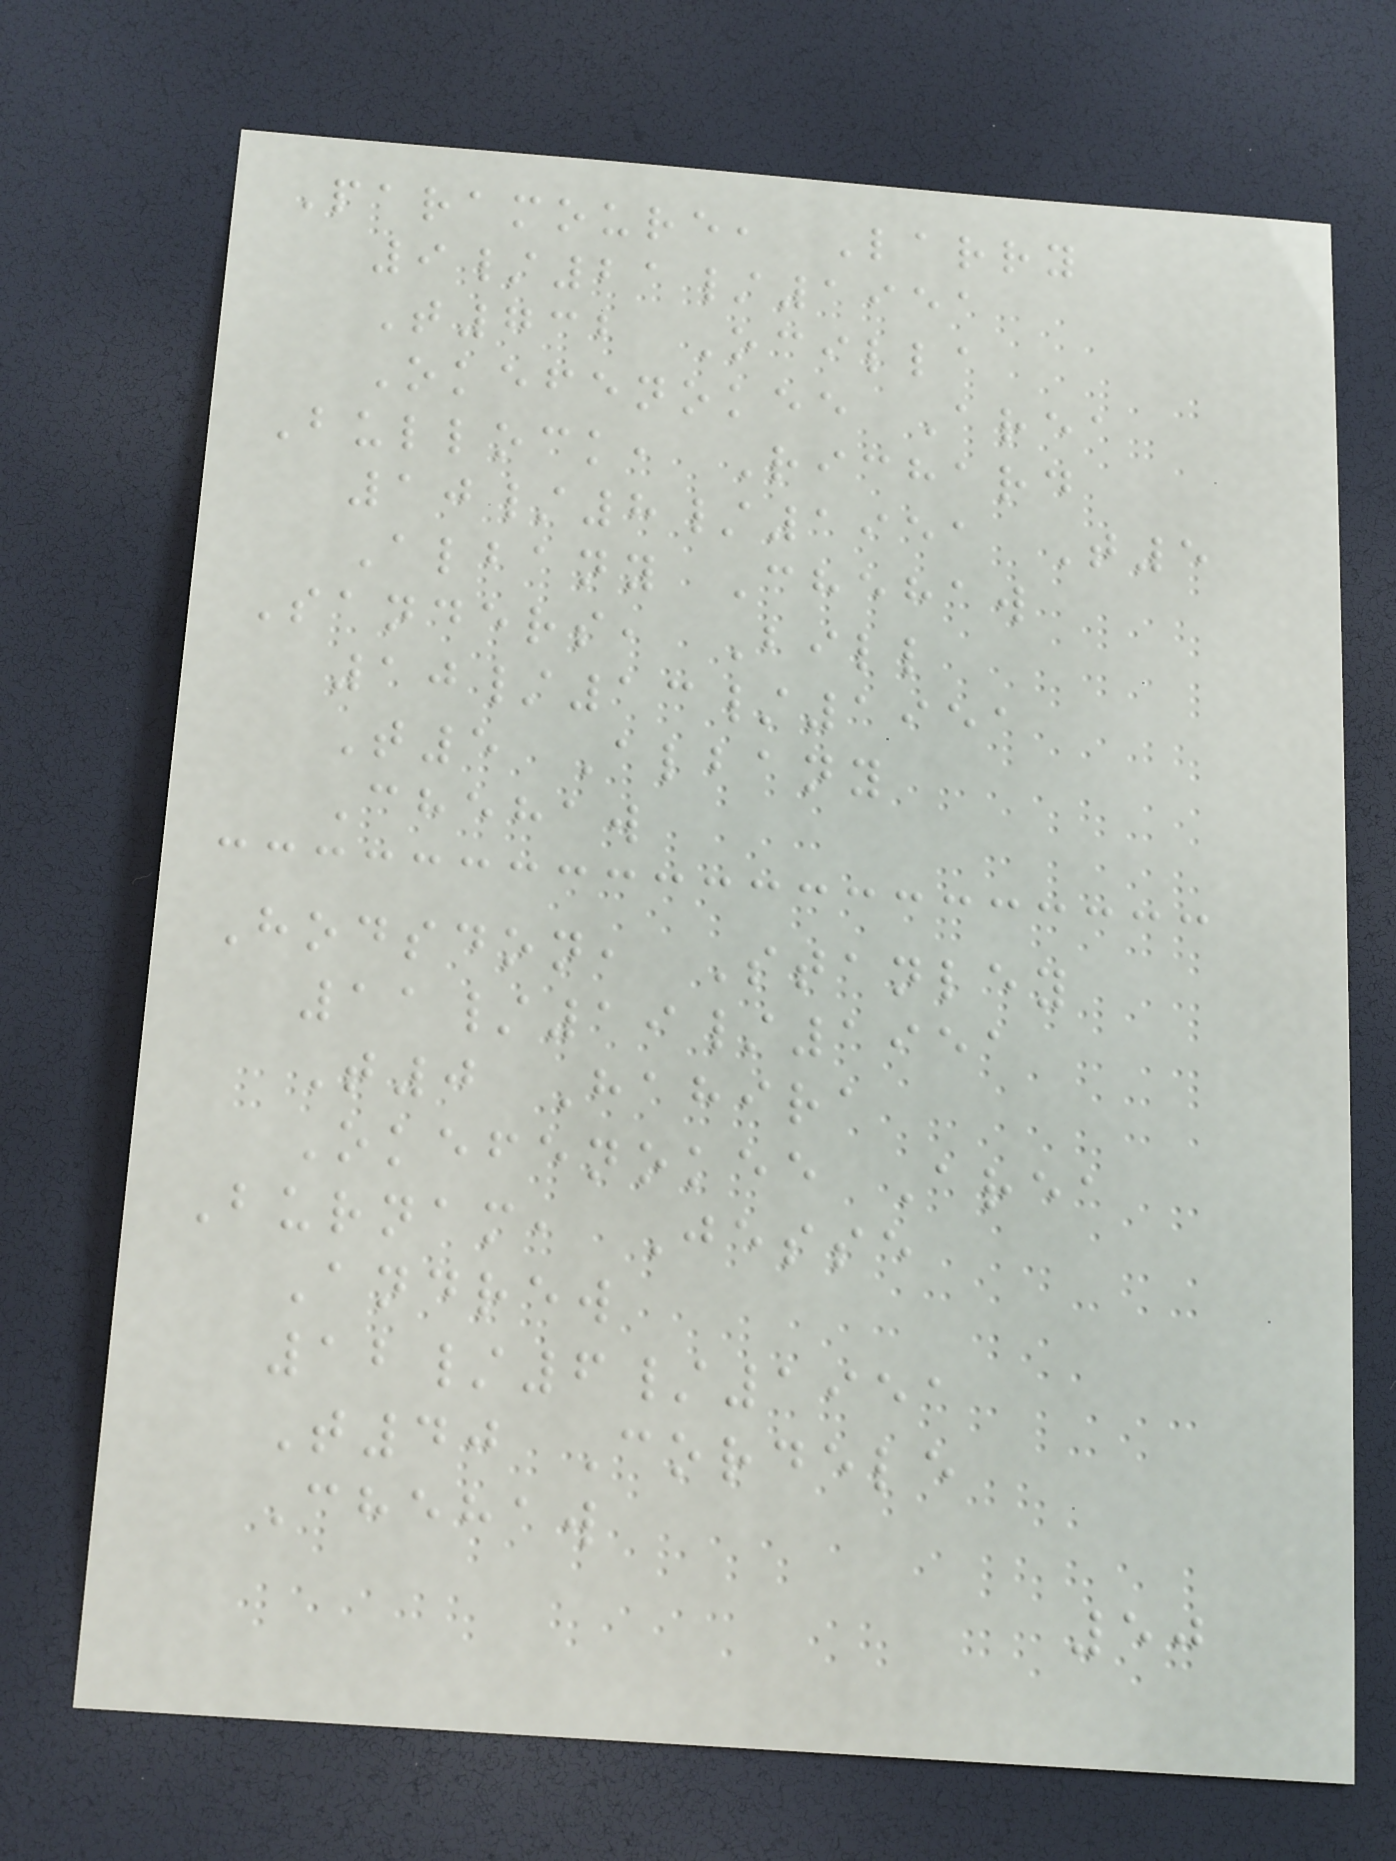Paramoure, Larry
9/21/1951
T732 Ocilla
Okefenokee Area
Bullock, Richard
10/8/1951 T5
Albany Chehaw
Sanders, Bill
10/13/1951
T5 Albany
Chehaw
Hodsdon, Stanley
11/19/1951
T0 Hahira
Okefenokee Area
Burnam, Jesse
Andrew
12/6/1951
T40 Cordele
Chehaw
50
